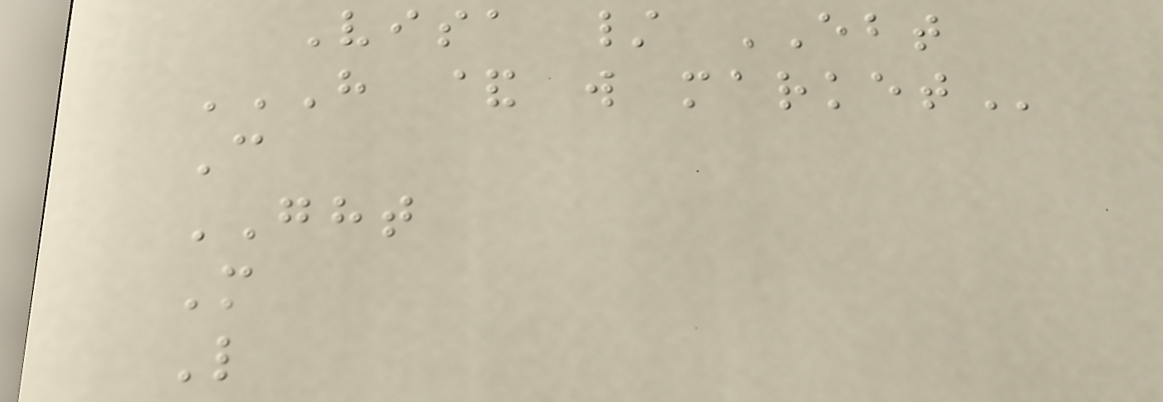Visa / EBT
H & W MARKET
C
GHT
M
L
